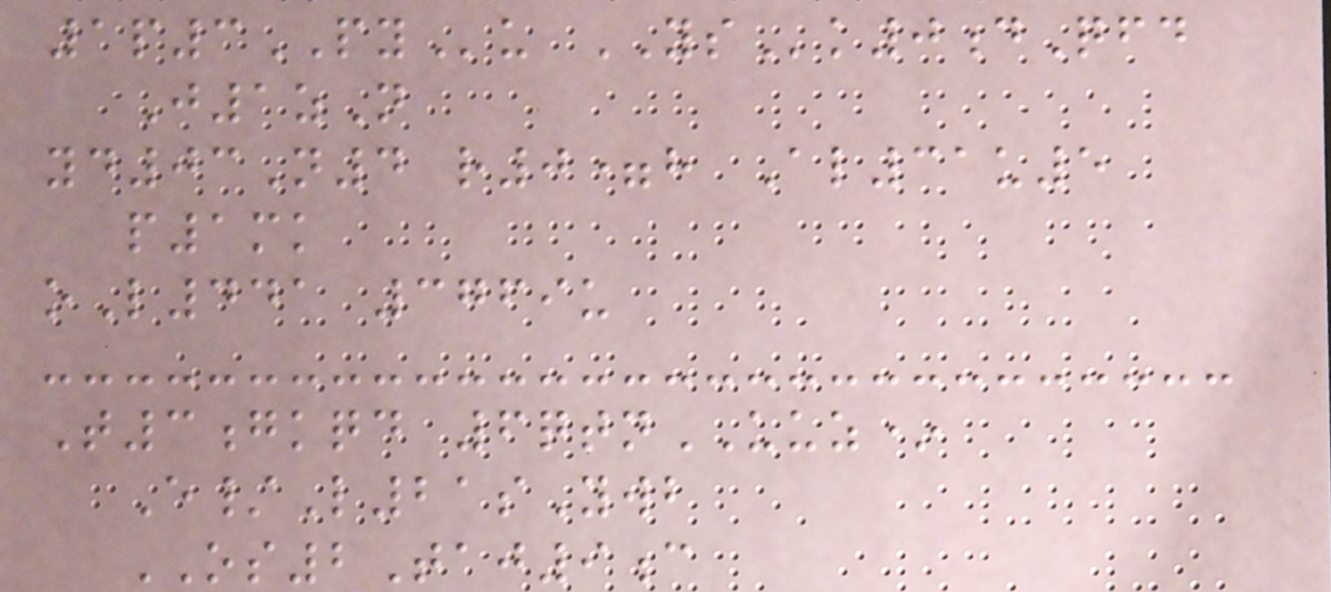1p3PYu YSk0dQfd
J1zN
yd03N4 r0=h Al31u5
p1mk
oL441 3769u
T3gkqd 6qtnUUZ*
E/L21sYwb
OS2Taj9c
